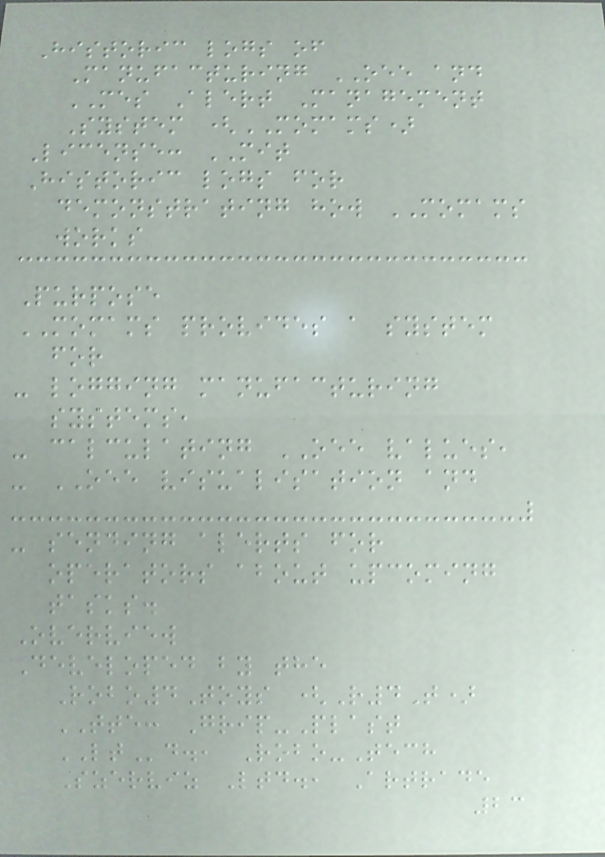Historic logs of
Manufacturing OEE and
MES Alert Management
System (MOMAMS)
License: MIT
Historic logs for
demonstrating how MOMAMS
works
Purpose
MOMAMS provides a system
for
- logging manufacturing
systems,
- calculating OEE values,
- OEE visualisation and
- sending alerts for
operators about upcoming
tasks.
Overview
Developed by the
Robo4Toys (R4T)
TTE: Grip-Plast
LTd., Robo-Tech
Szerviz Ltd., Artrade
23
